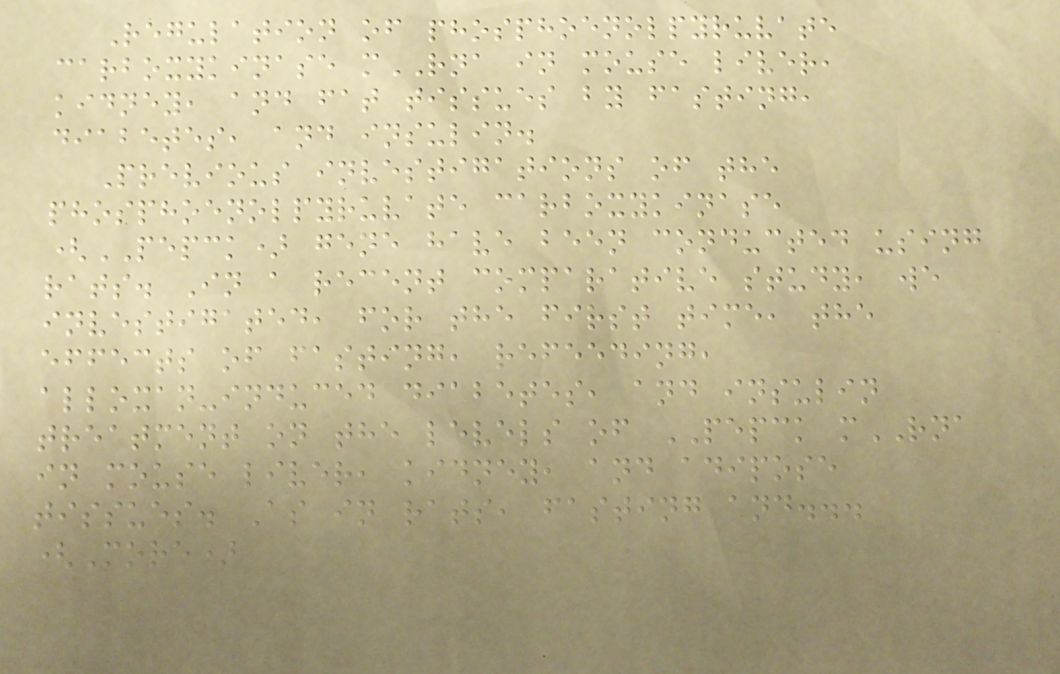Regulation of phosphoenolpyruvate
carboxykinase mRNA in mouse liver,
kidney, and fat tissues by fasting,
diabetes, and insulin.
Previous investigations of the
phosphoenolpyruvate carboxykinase
(PEPCK) gene have been conducted using
rats. In a recent comparative study, we
investigated, for the first time, the
effects of fasting, refeeding,
alloxan-induced diabetes, and insulin
treatment on the levels of PEPCK mRNA
in mouse liver, kidney, and adipose
tissues. As in rats, fasting and...
(More)
